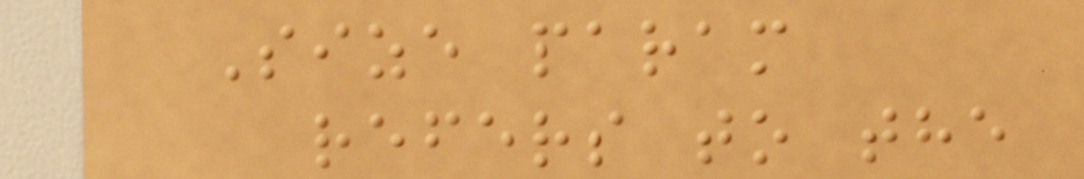Size param
refers to the
